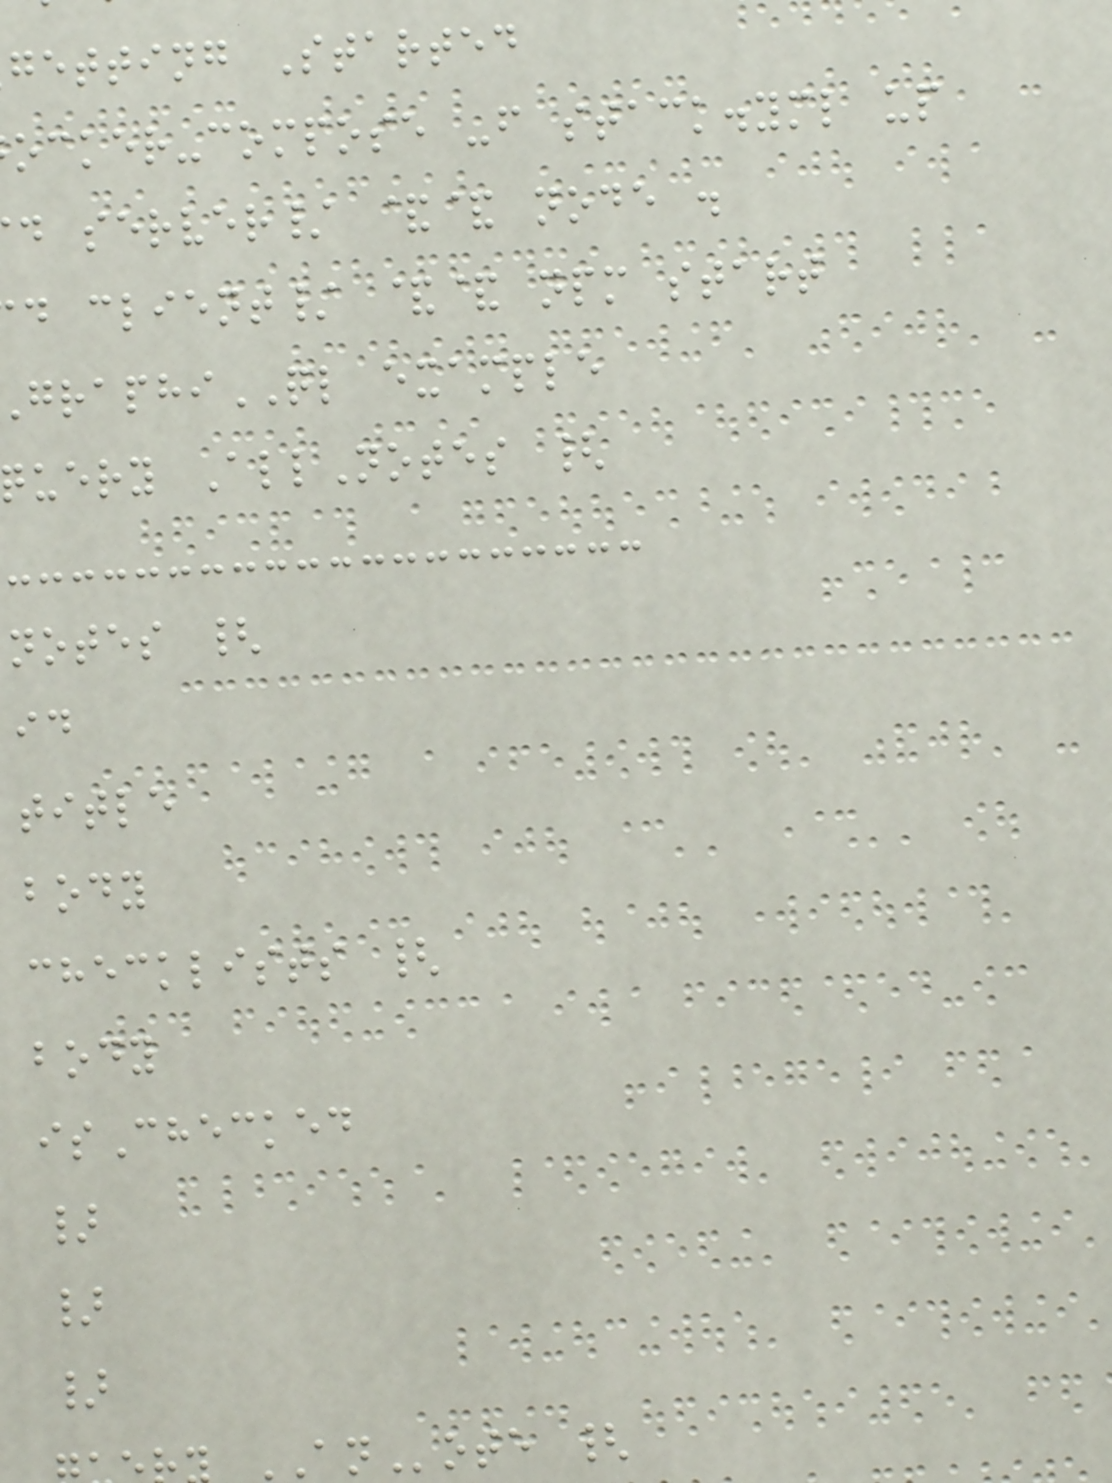getting Started
ocker-compose -f stack.yml up
d server/ && node .
d client/ && npm start
raphiQL example
query AllNotes {
notes {
id
title
body
checklists {
body
isChecked
}
}
}
ANote {
